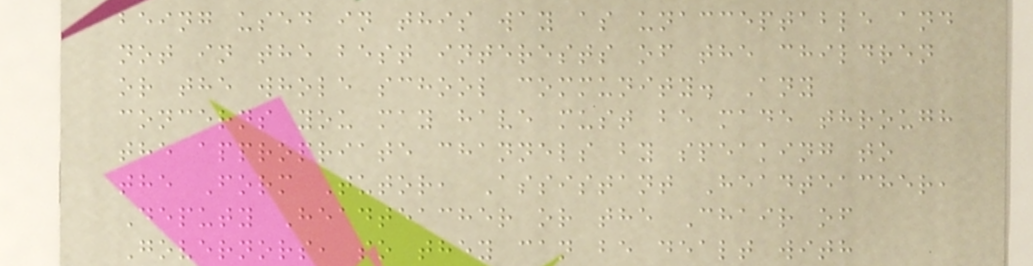being used in this way as unacceptable and
not in the best interests of the children
or the whole school community. Any
concerns you may have must be made through
the appropriate channels by speaking to
the Form Tutor, Assistant Headteacher,
Deputy Headteacher or the Chair of
Governors, so they can be dealt with
